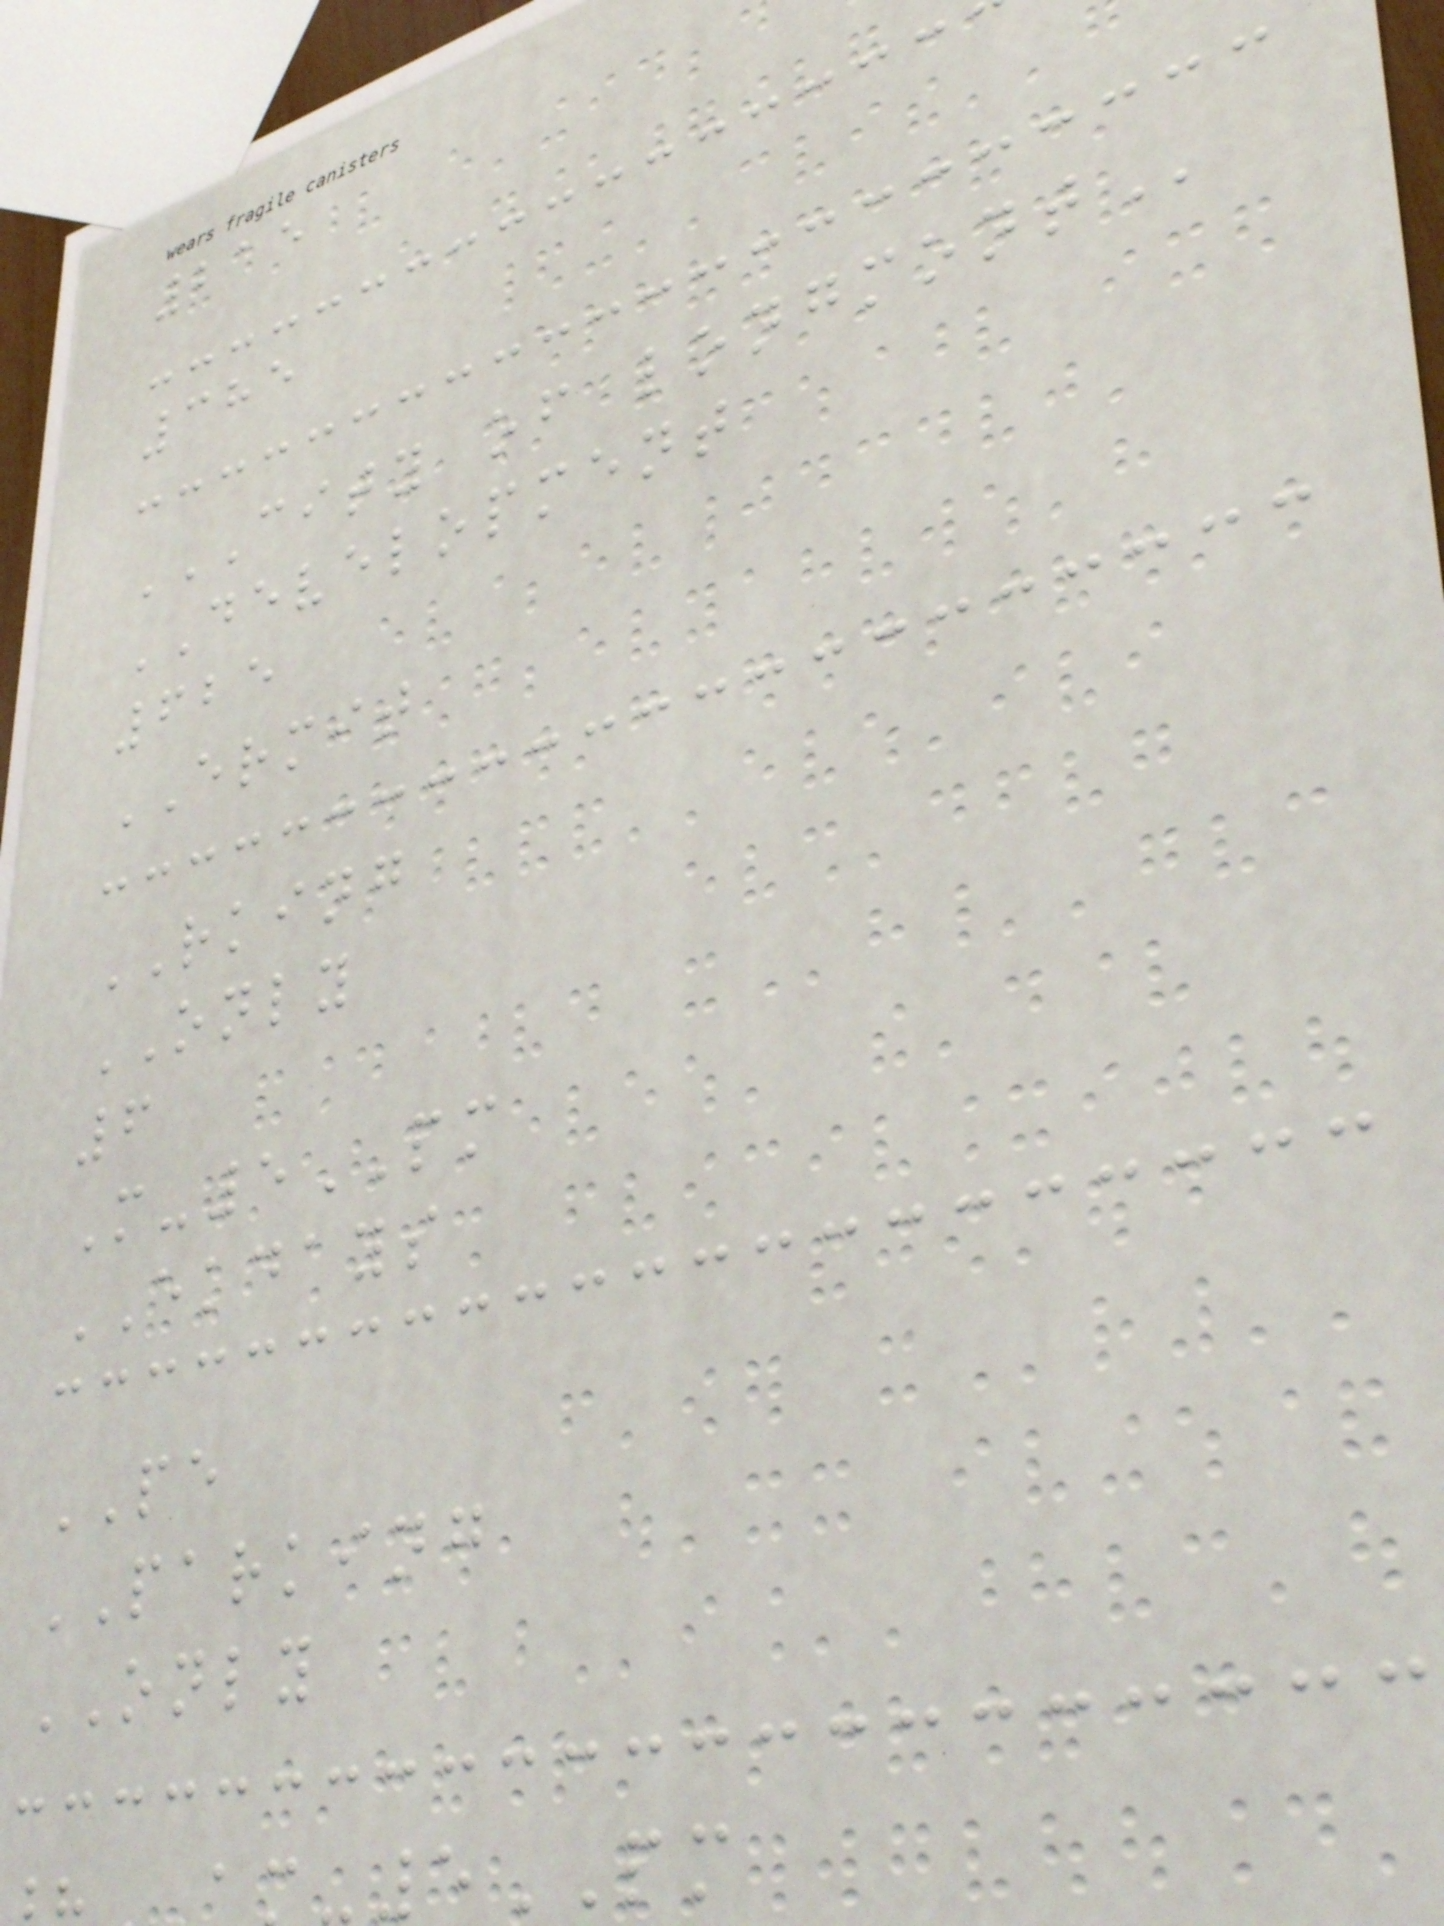215
385
CITY OF LONGMONT
DEVELOPMENT
625
ERMIT
RKING
ONLY
6
M-5PM
EKDAYS
PE
PARKING
ONLY
-5PM
